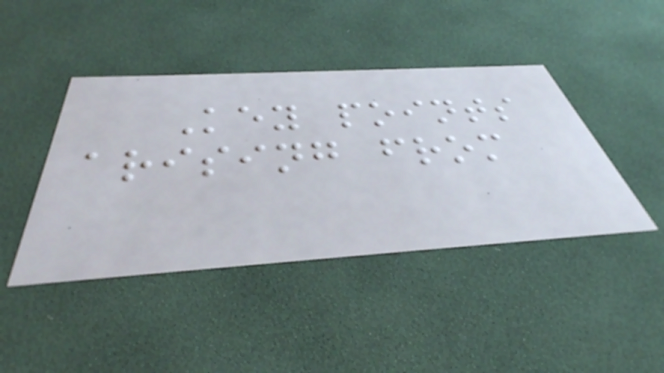Key points
arising from
